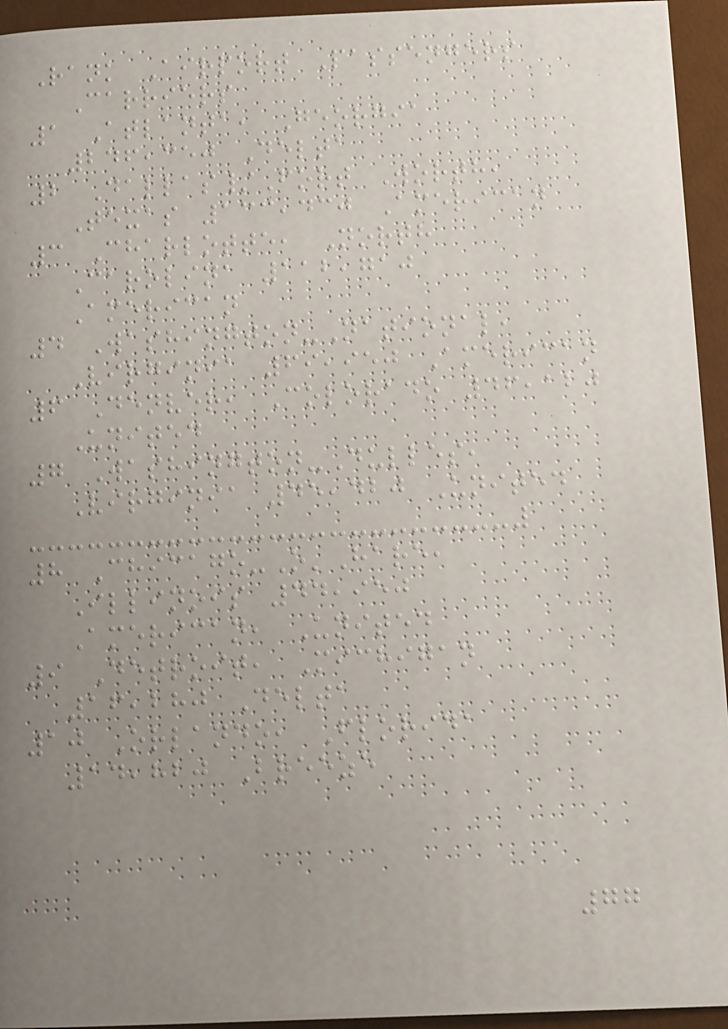Rank Airport Passengers
Carriers
1 Atlanta, Georgia
246,350 Delta
2 Dallas/Fort Worth,
Texas 133,430 American
3 Charlotte, North
Carolina 112,710
American
4 Washington-National,
Virginia 69,950 American
6 Denver, Colorado 46,120
United
7 Washington-Dulles,
Virginia 45,420 United
8 Chicago-O'Hare,
Illinois 44,950
American, United
9 Detroit, Michigan
16,280 Delta
10 Orlando, Florida
14,820 Breeze
77
